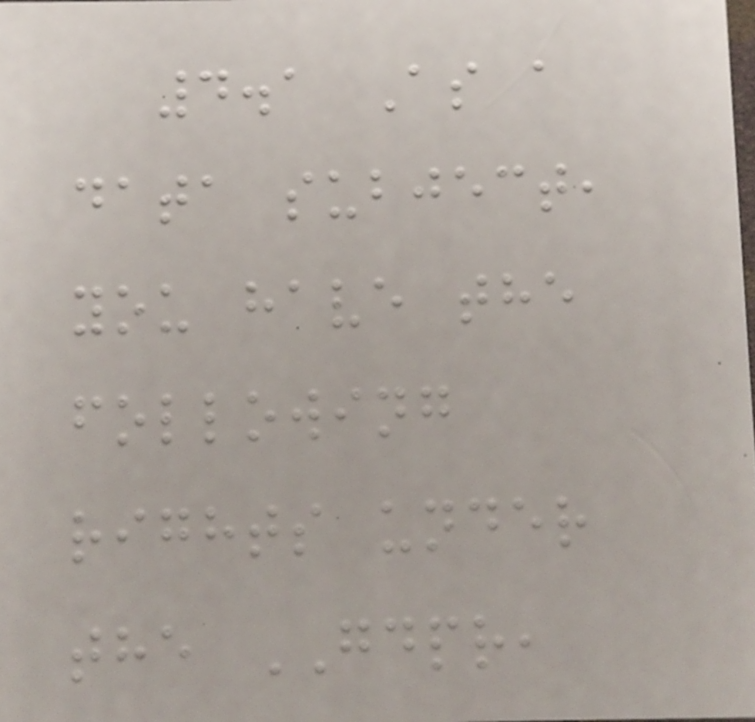4.1 As a
data subject,
you have the
following
rights under
the GDPR,
